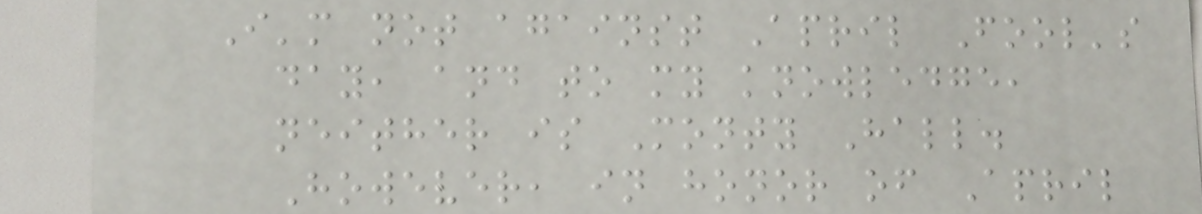I'm not against April Fool's
day, and to my knowledge,
neither is Monty Hall.
However, in honor of April
